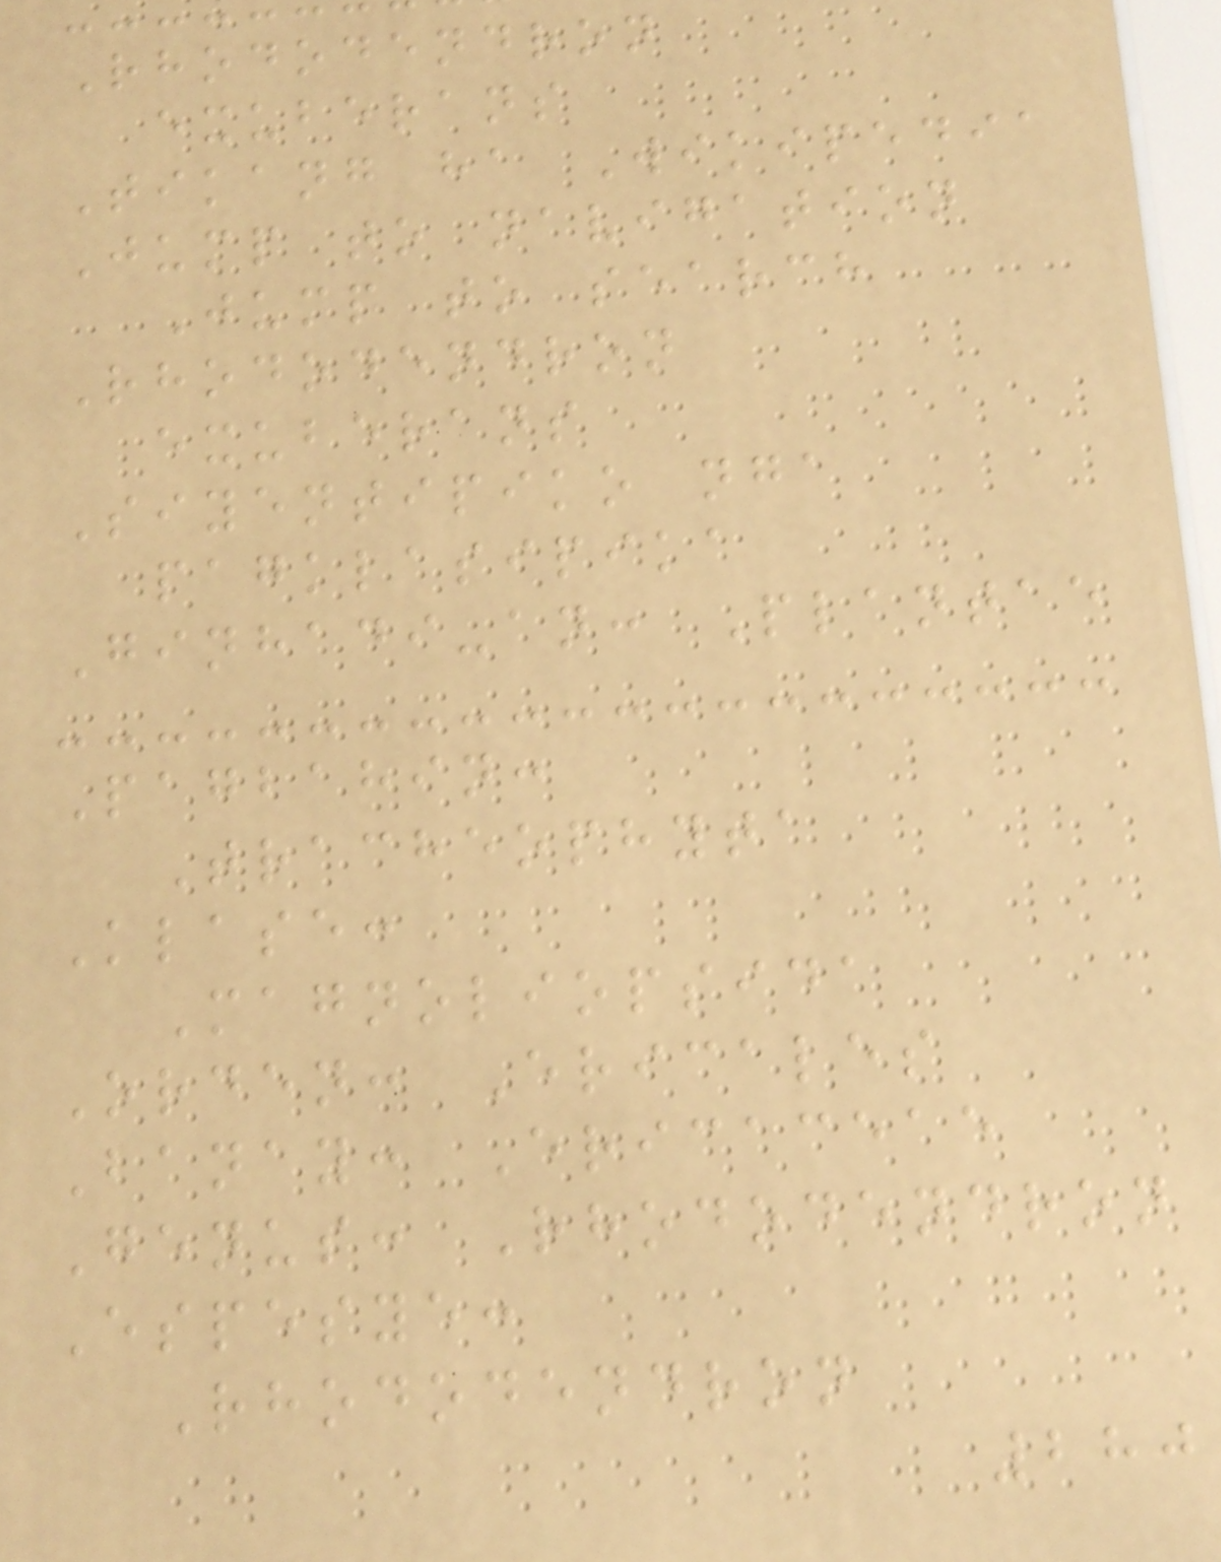Rhododendron
exuberans
Tikang ha Wikipedia
Jump to navigation
Jump to search
Rhododendron
exuberans
Siyentipiko nga
pagklasipika
Ginhadi-an: Plantae
Pagbahin:
Tracheophyta
Klase:
Magnoliopsida
Orden: Ericales
Banay: Ericaceae
Genus: Rhododendron
Espesye:
Rhododendron
280
